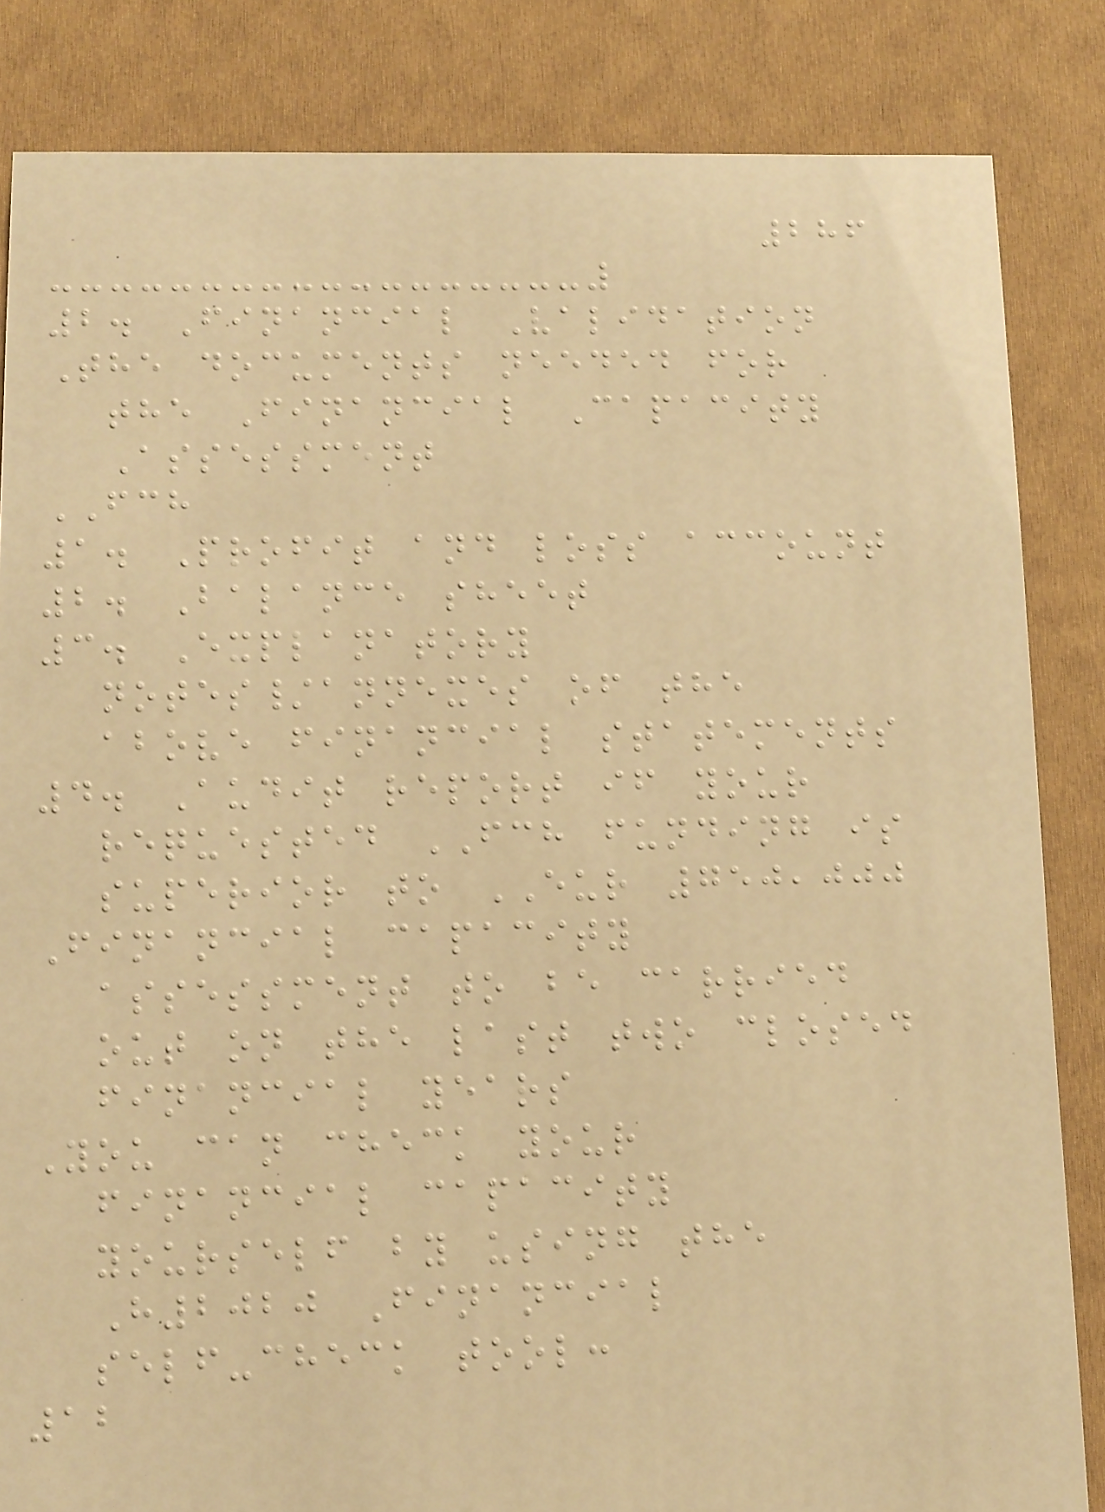286
2. Financial Validation
The documents needed for
the Financial Capacity
Assessment
FCH
1. Profit and loss account
2. Balance sheet
3. Explanatory
notes/annexes of the
above financial statements
4. Audit report if your
requested FCH funding is
superior to EUR 750,000
Financial capacity
assessment to be carried
out on the last two closed
financial years
You can check your
financial capacity
yourself by using the
H2020 Financial
self-check tool:
12
